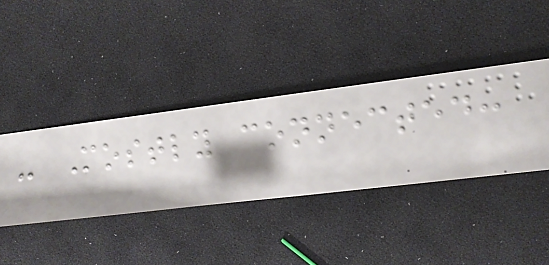- Mostly connected:
